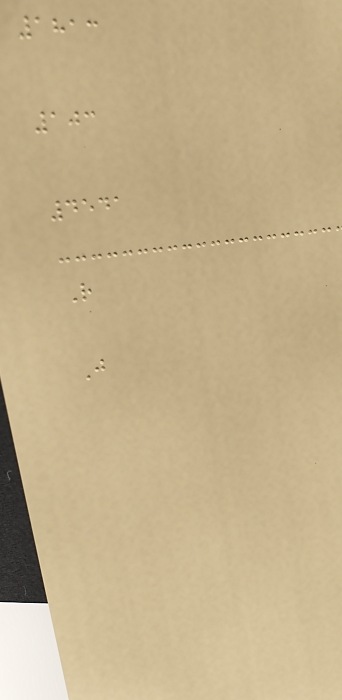1813
103
4541
R
J
